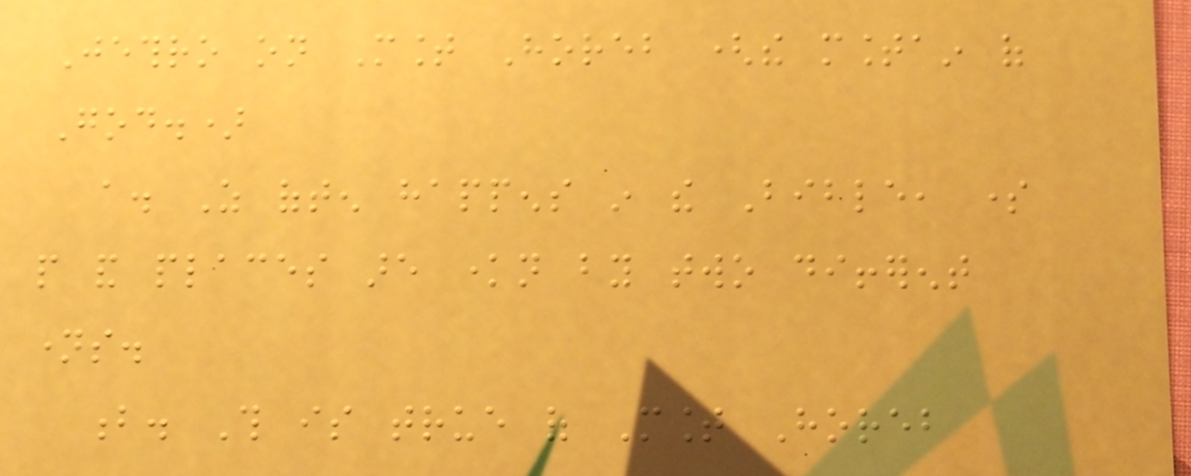Jethro on Mount Horeb (the mountain of
God.)
a. As often happens in the Bible, some
people and places are known by two different
names.
b. This is true of Mount Horeb
